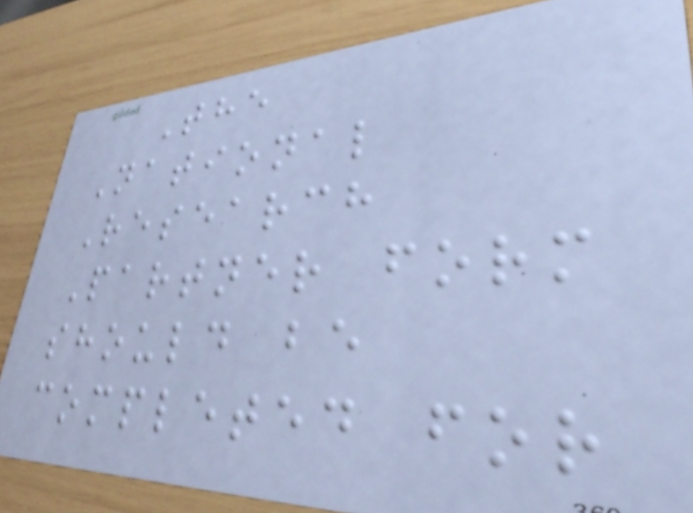The
National
Research
Partner form
should be
completed for
